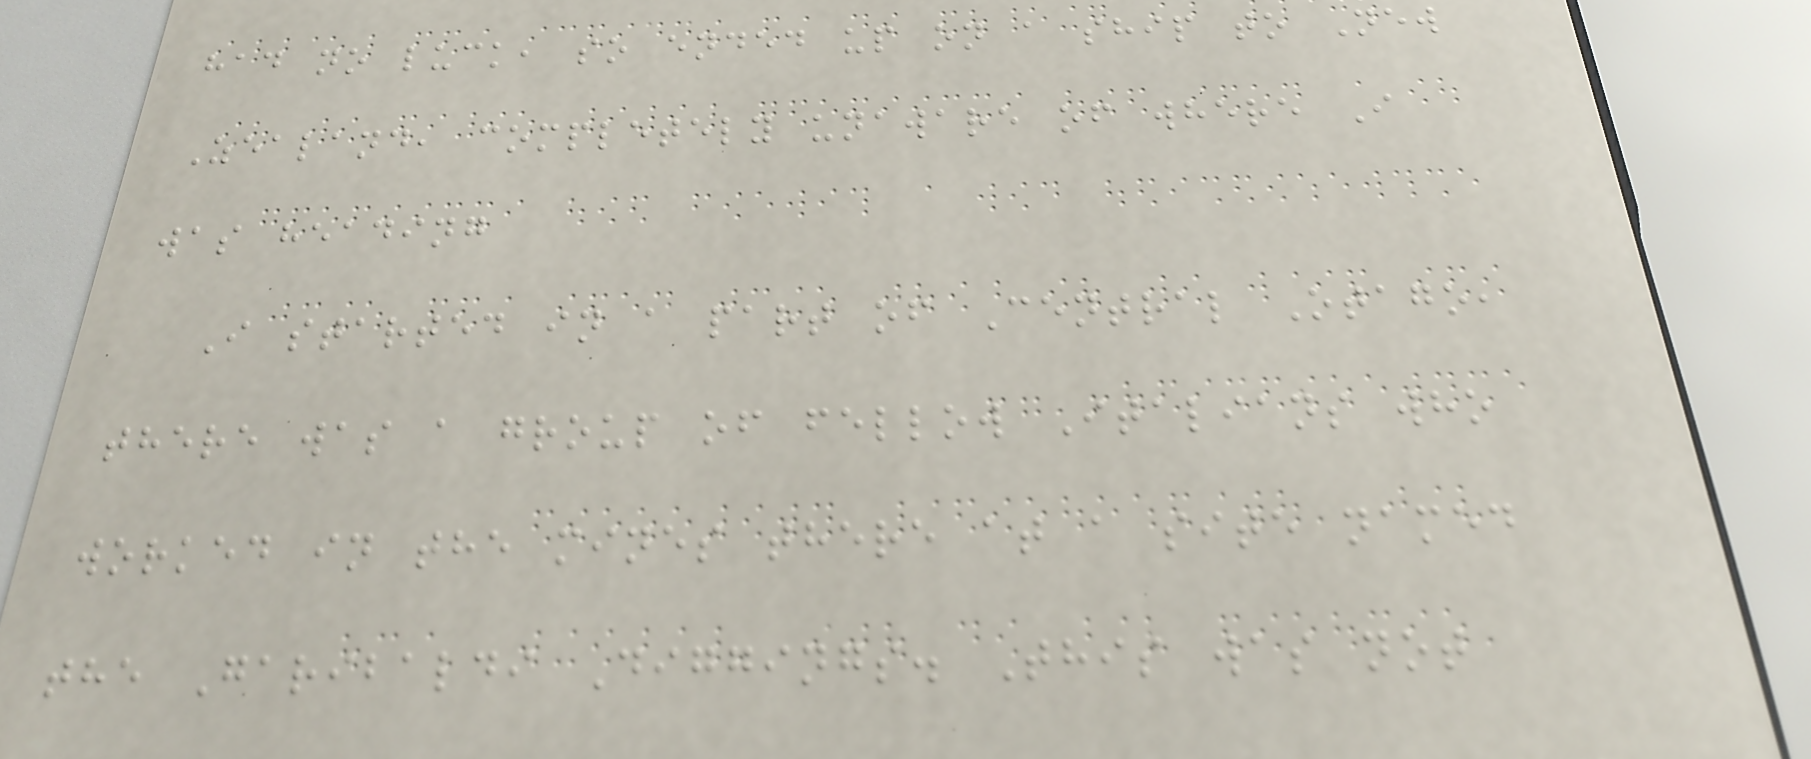had no luck, so ended up on a ship to New
Zealand, completely unaware of where I
was heading
I started in a part of Central Otago,
there was a group of fellow Italians who
worked in the mines there at a site named
the Garibaldi Diggings. This was not
